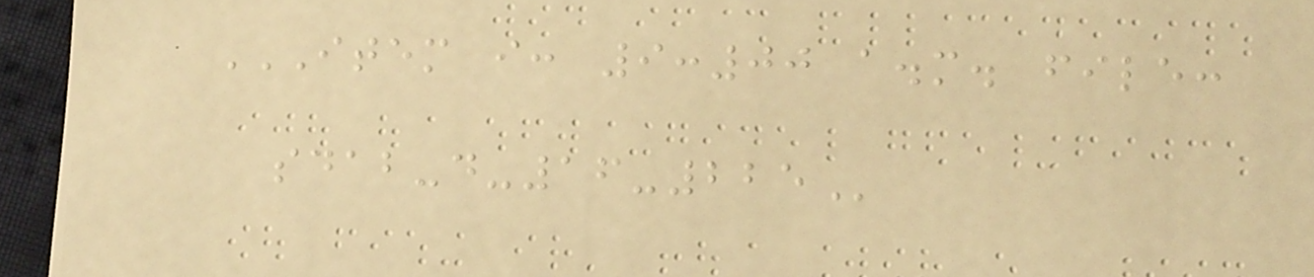ITEM I: 9:00 A.M. FILE:
SDAB-D-16-225
